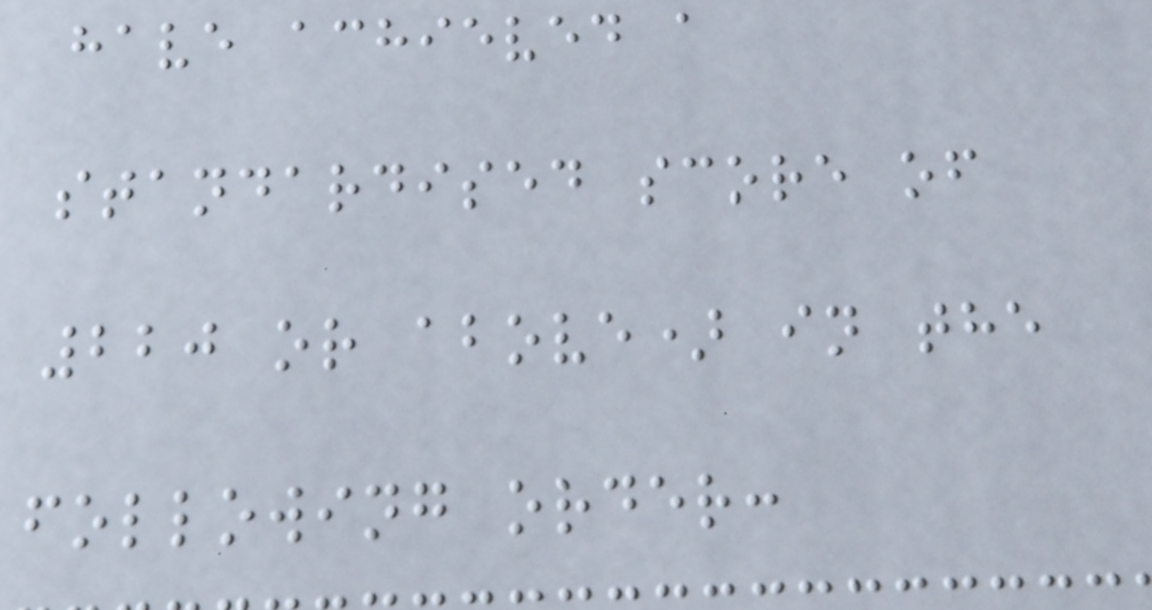have achieved a
standardised score of
220 or above) in the
following order:
